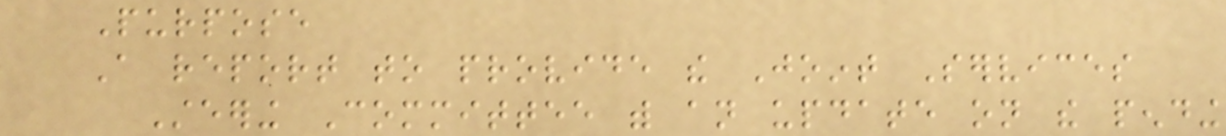Purpose
A report to provide the Joint Services
Steering Committee with an update on the pending
